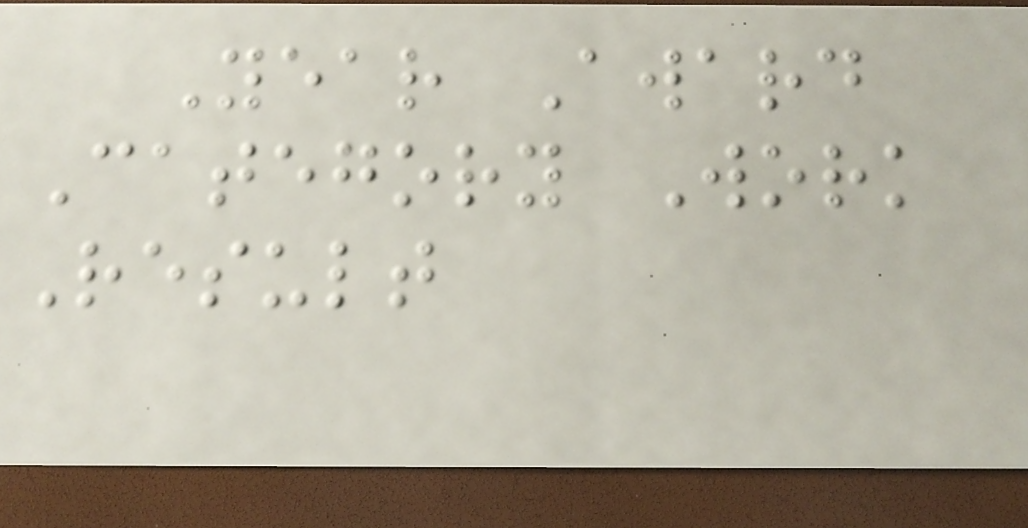Year Award
Category Work
Result
